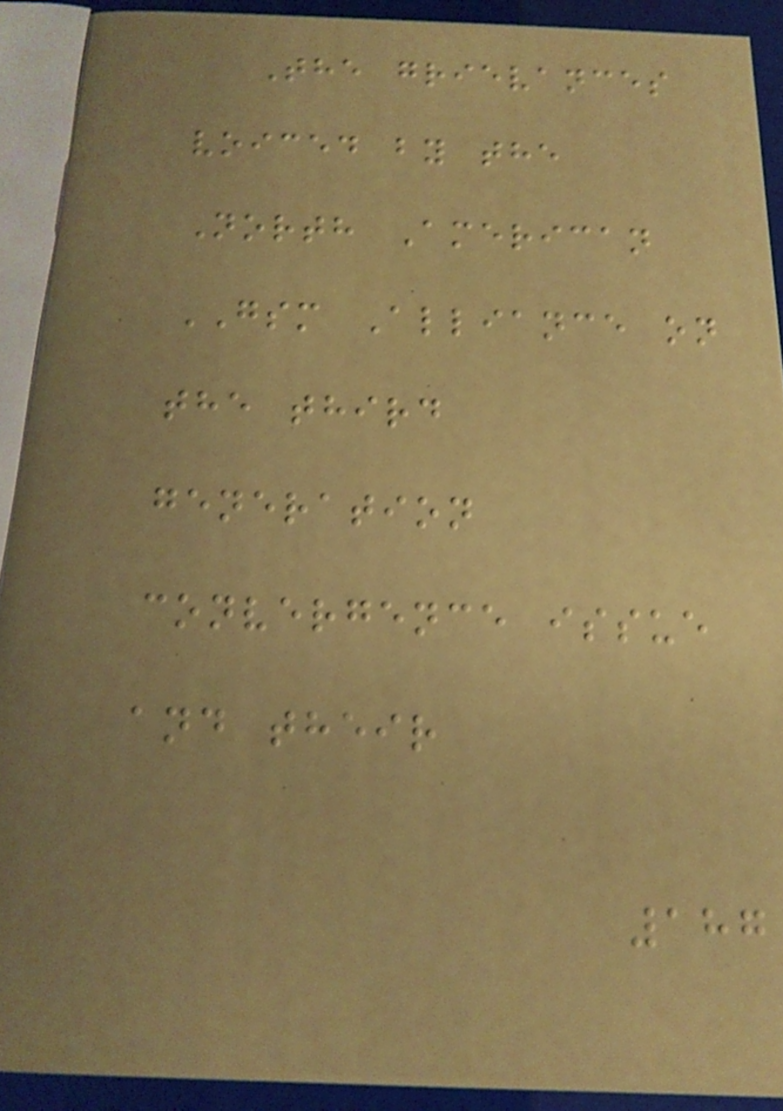The grievances
voiced by the
North American
GSM Alliance on
the third
generation
convergence issue
and their
187
